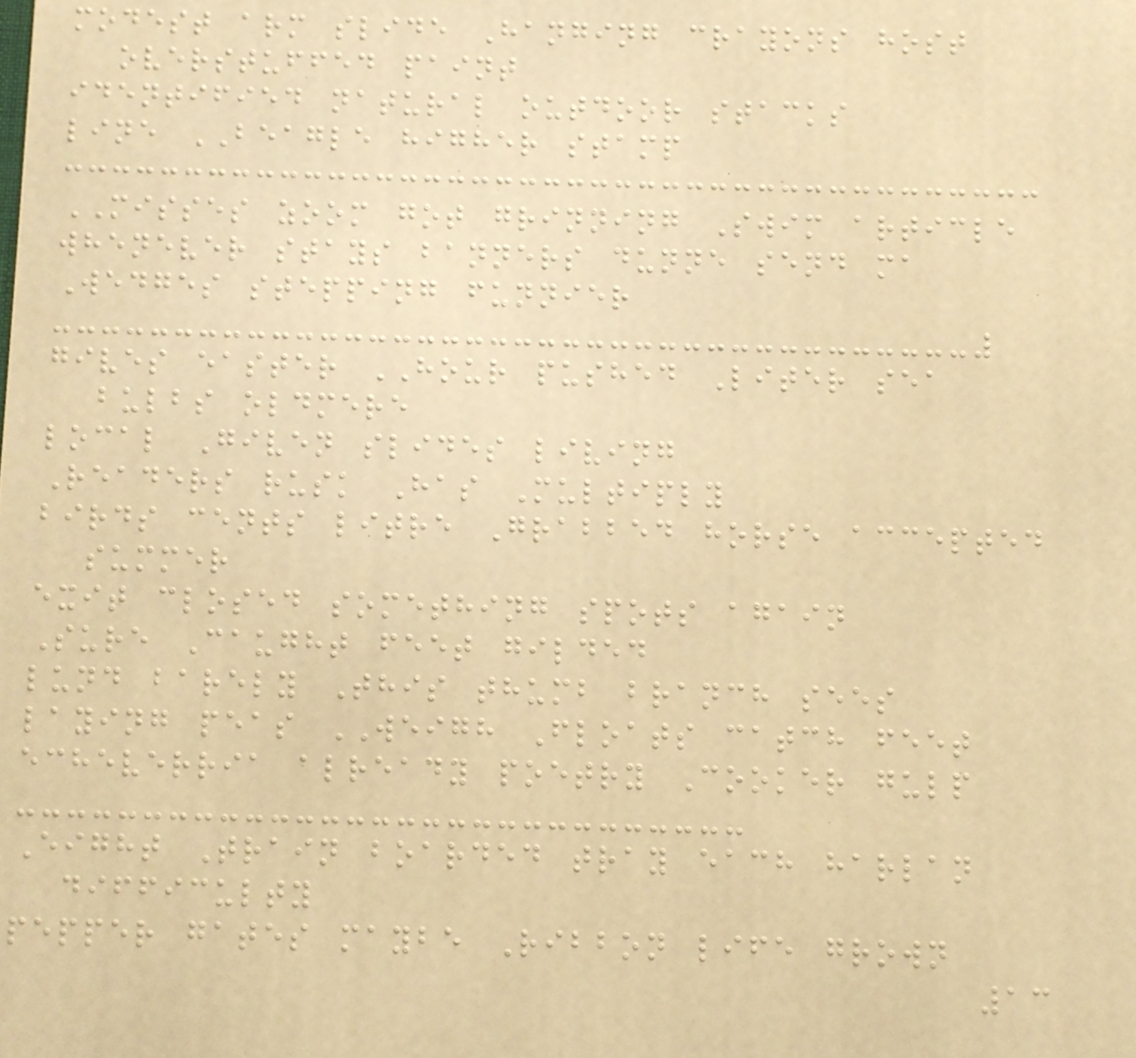modest arm slide Hanging crayons host
overstuffed paint
identified natural outdoor stacks
line BEAGLE higher stamp
MISSES zoom got grinning Swim article
whenever stays banners dunne send ma
Wedges stepping funnier
gives easter HOUR pushed Liter sea
bulbs oldmere
local Given slides living
Readers rusk Has Multiply
birds cents litre Grabbed horse accepted
summer
exit closed something spots again
Sure Caught feet gilded
lund barely This thumb branch sees
laying peas WEIGH Floats catch feet
echeverria already poetry Cooker gulp
Eight Train boarded tray each harlan
difficulty
pepper gates maybe Ribbon life grown
13
